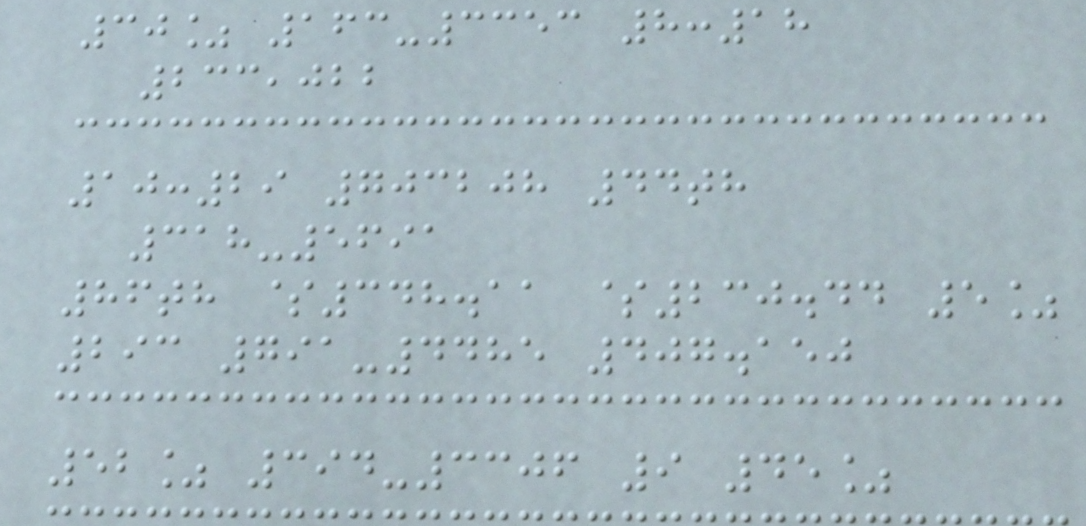30% 163-3353 8:18
233,022
10:29 703208 44th
318-5691
86th $348.11 $230.44 5%
293 791-4485 407.150
52% 394-3306 9 45%
